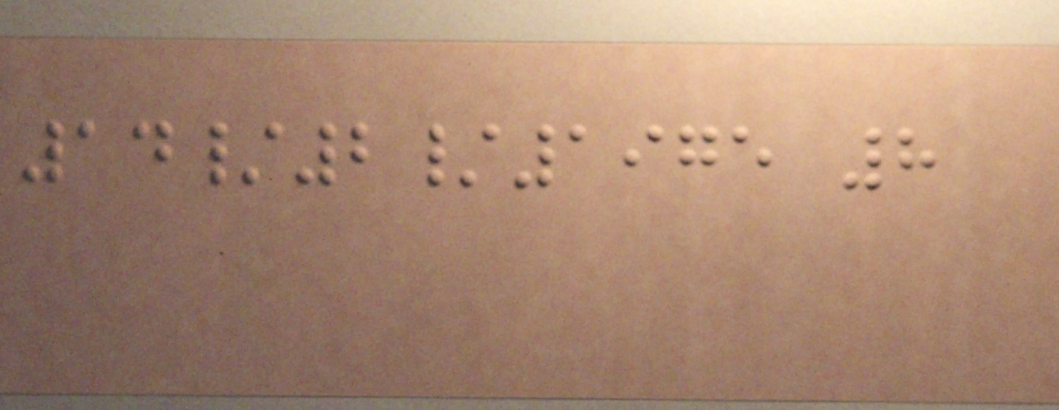14/2/1975 8
